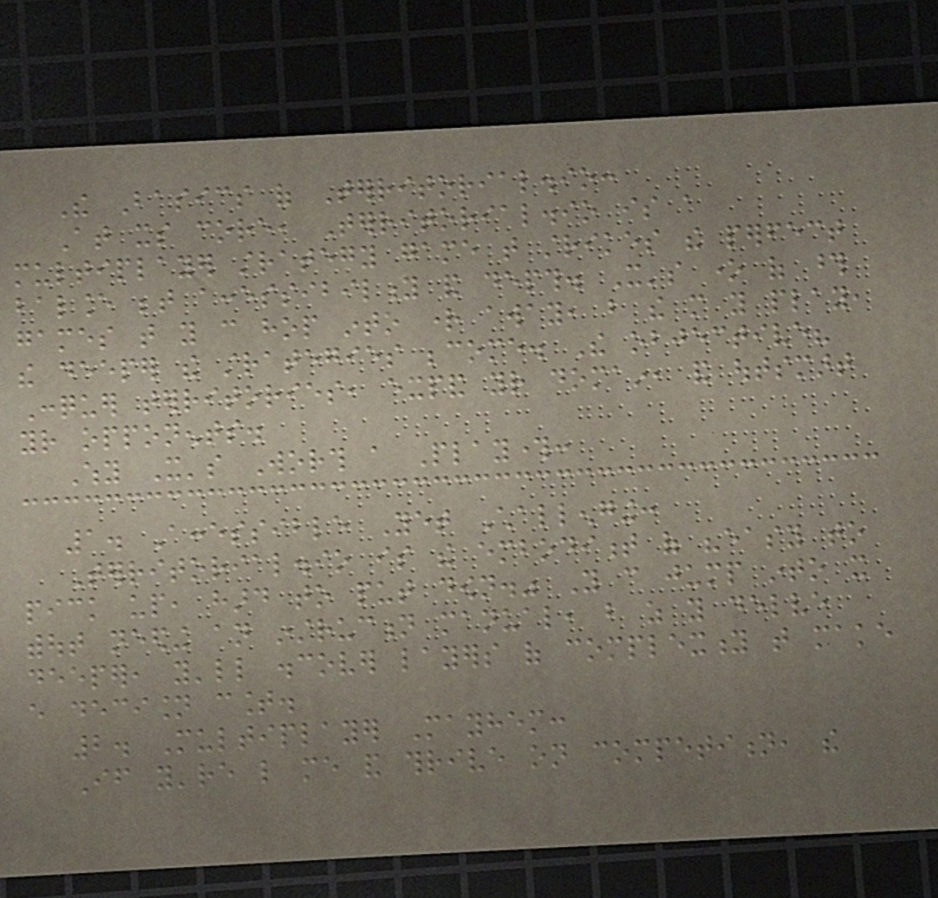The Basics of Territorial.io:
At its core, Territorial.io is a
multiplayer strategy game that strikes the perfect
balance between accessibility and depth. It's one of those
games that you can hop into right away, but the more you play,
the deeper the strategies become. The objective?
Conquer territories, expand your domain, and outsmart
your opponents.
Why It's Worth a Playthrough:
1. Accessible Yet Challenging:
Territorial.io is the embodiment of "easy to
pick up, hard to put down." You can jump into it
without needing an instruction manual, but as you delve
deeper, you'll discover layers of complexity that make
every decision count.
2. Multiplayer Mayhem:
If you're like me and thrive on competition, the
